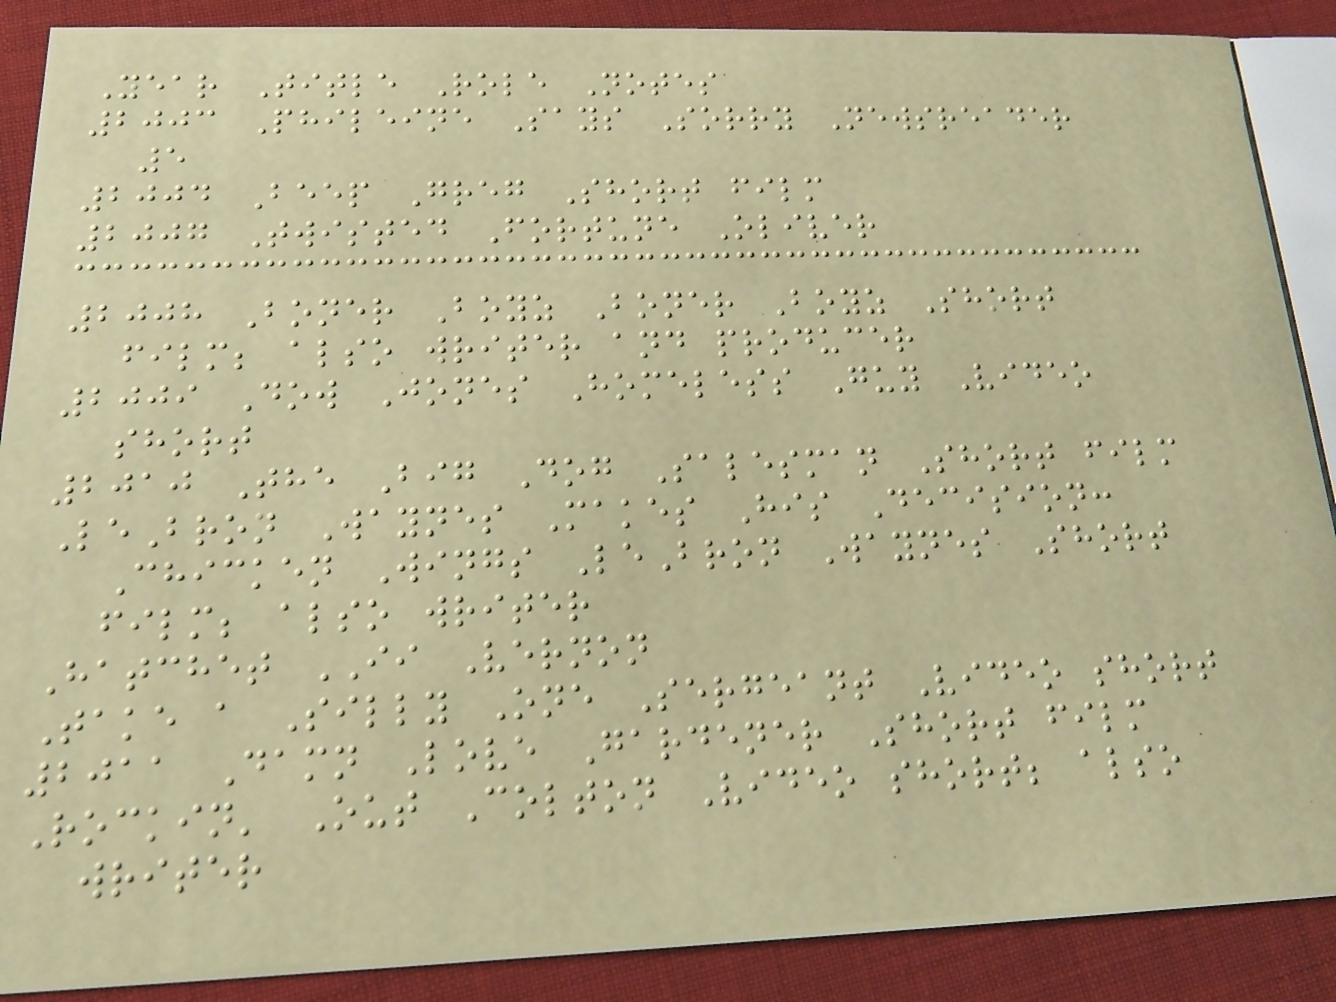Year Title Role Notes
2003 Phileine Says Sorry Newsreader
5
2004 Beep Greg Short film
2007 Twisted Fortune Oliver
2008 Boner Boyz Boner Boyz Short
film; also writer and producer
2009 Dow Jones Homeless Guy Video
short
2010 The Big Dog Salesman Short film
LeBron Waynes Makes His Decision:
Chicken Wings LeBron Waynes Short
film; also writer
Hatchet II Vernon
Take a Silly One Sergeant Video short
2011 Damn Love Gardener Short film
Rockin' Out Colton Video short; also
writer
